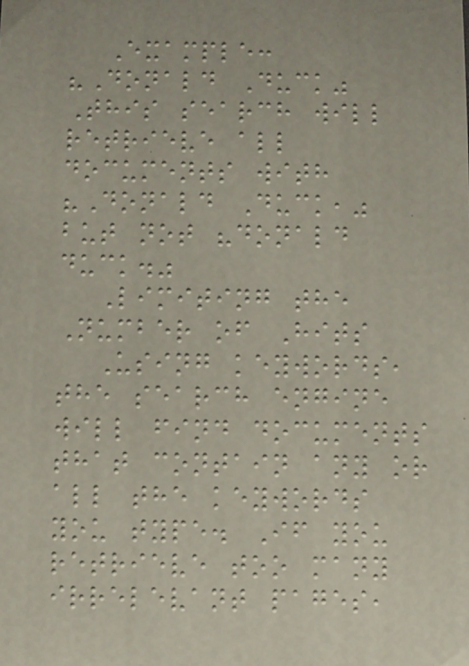Example:
"Donald Duck"
This search will
retrieve all
documents with
"Donald Duck,"
but not "donald
duck."
Limiting the
Number of Hits
Using keywords,
the search engine
will find documents
that contain any or
all the keywords
you type. If you
retrieve too many
irrelevant pages,
